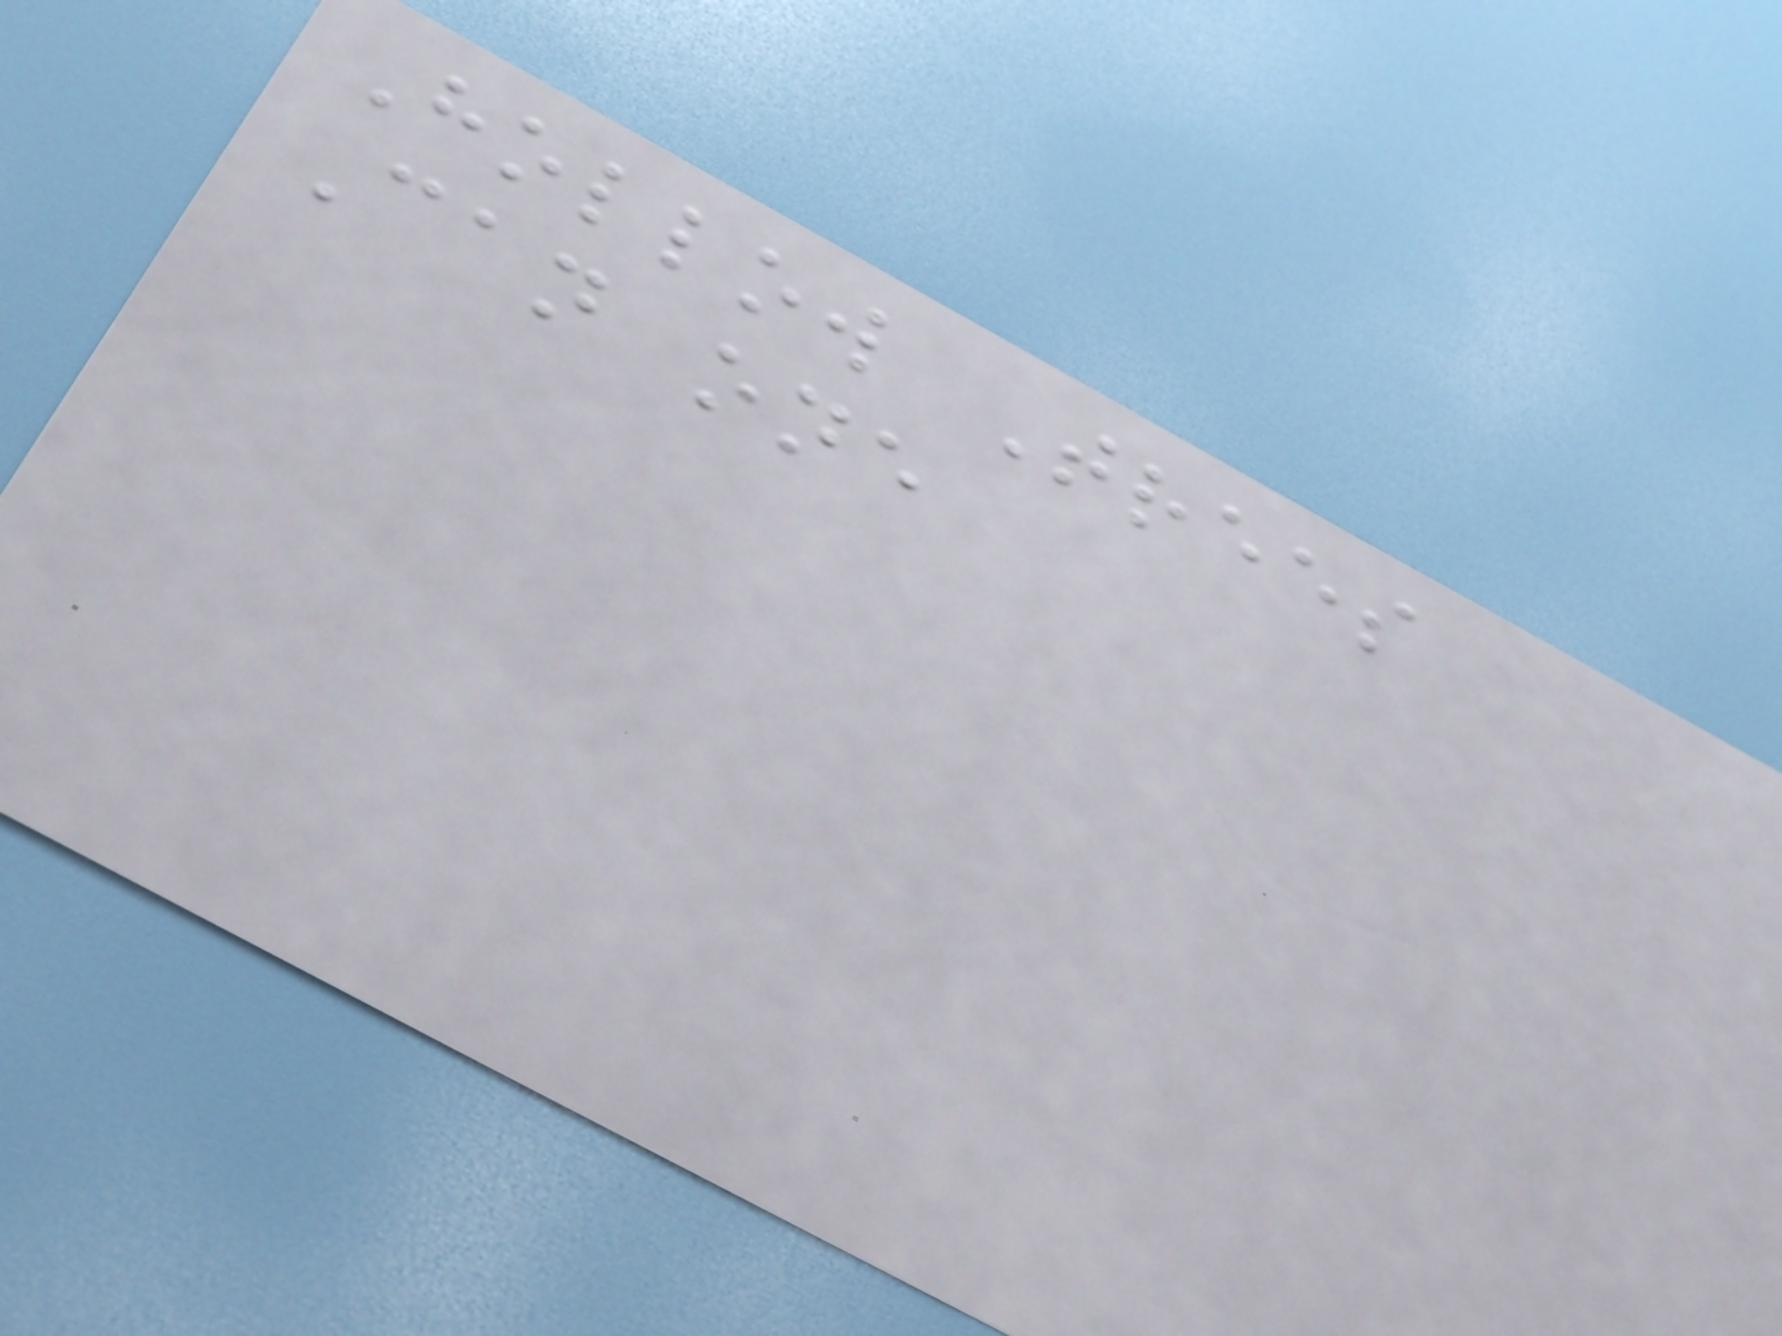Hollow Trees
Can one
